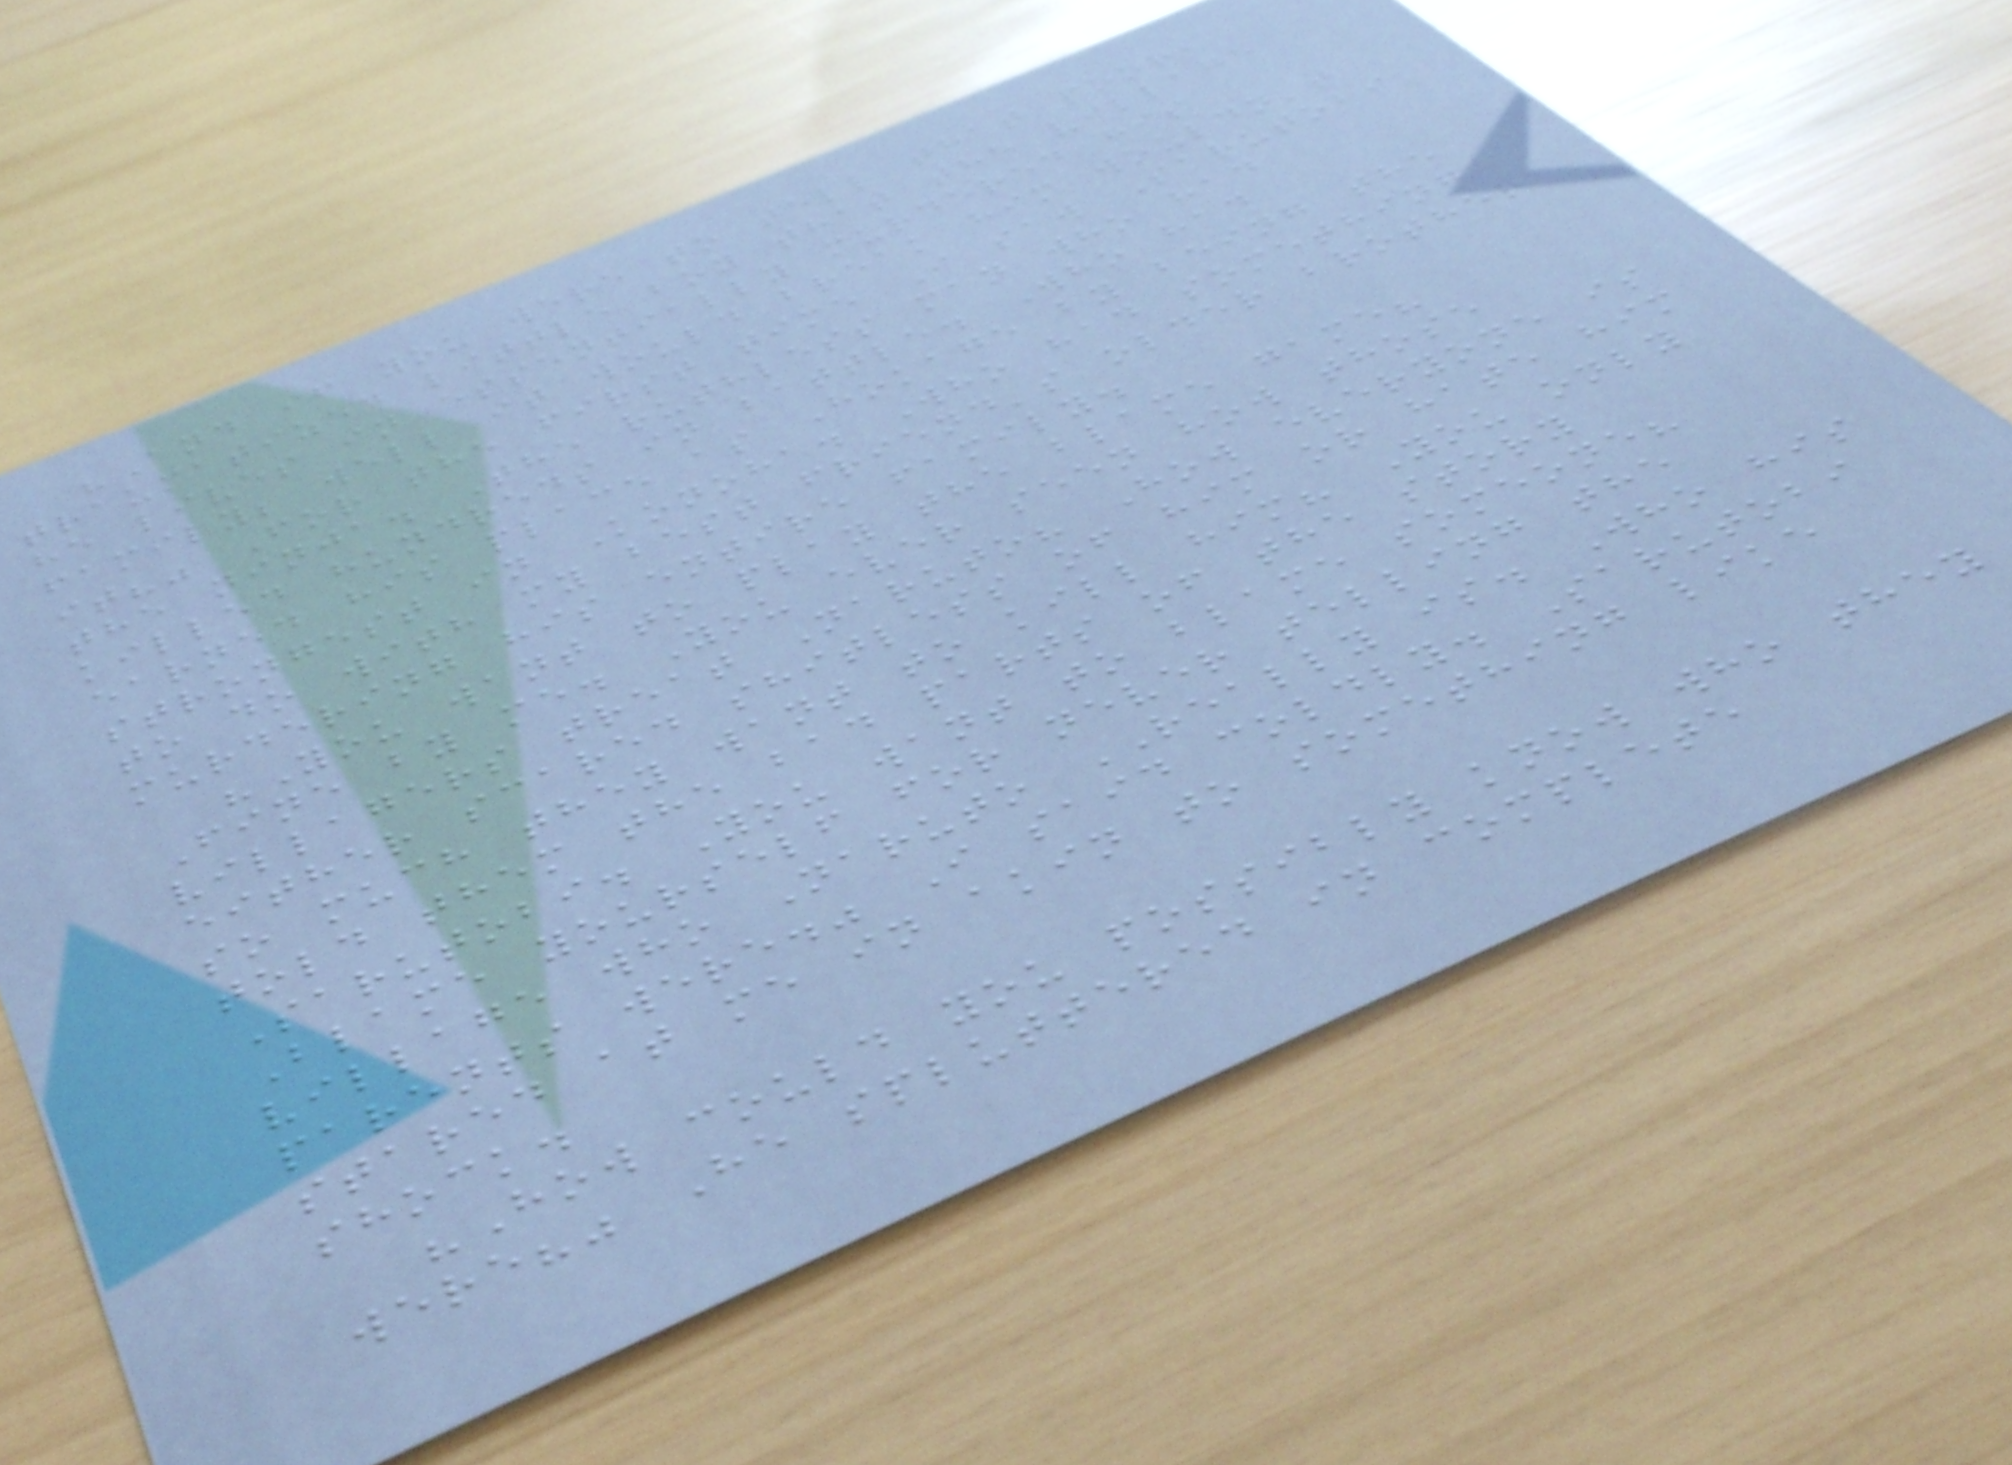"And if you were to tell that poor,
traumatized little boy that the village
he lives in essentially murdered his
family; well it would break him wouldn't
it?" For the first time I saw Sarutobi
the ninja. The ruthless man who had
killed hundreds in battle. Who had
earned his place as Hokage by being the
strongest in Konoha. Who had something
to do with my best friend's older brother
murdering his entire family.
"You want to play the blame game?
Fine by me. You ever seen how those
villagers treat Naruto? How everyone is
either scared shitless of him or hate him
so much they want to kill him? You only
told them the bad parts of the story
Sarutobi. You want to blame someone?
Blame yourself for never telling the
village who Naruto REALLY is. Who his
parents were." I said coldly. Sarutobi
stared at me in akin to something like
shock.
"How could you possibly know who they
were?" He spluttered in complete
